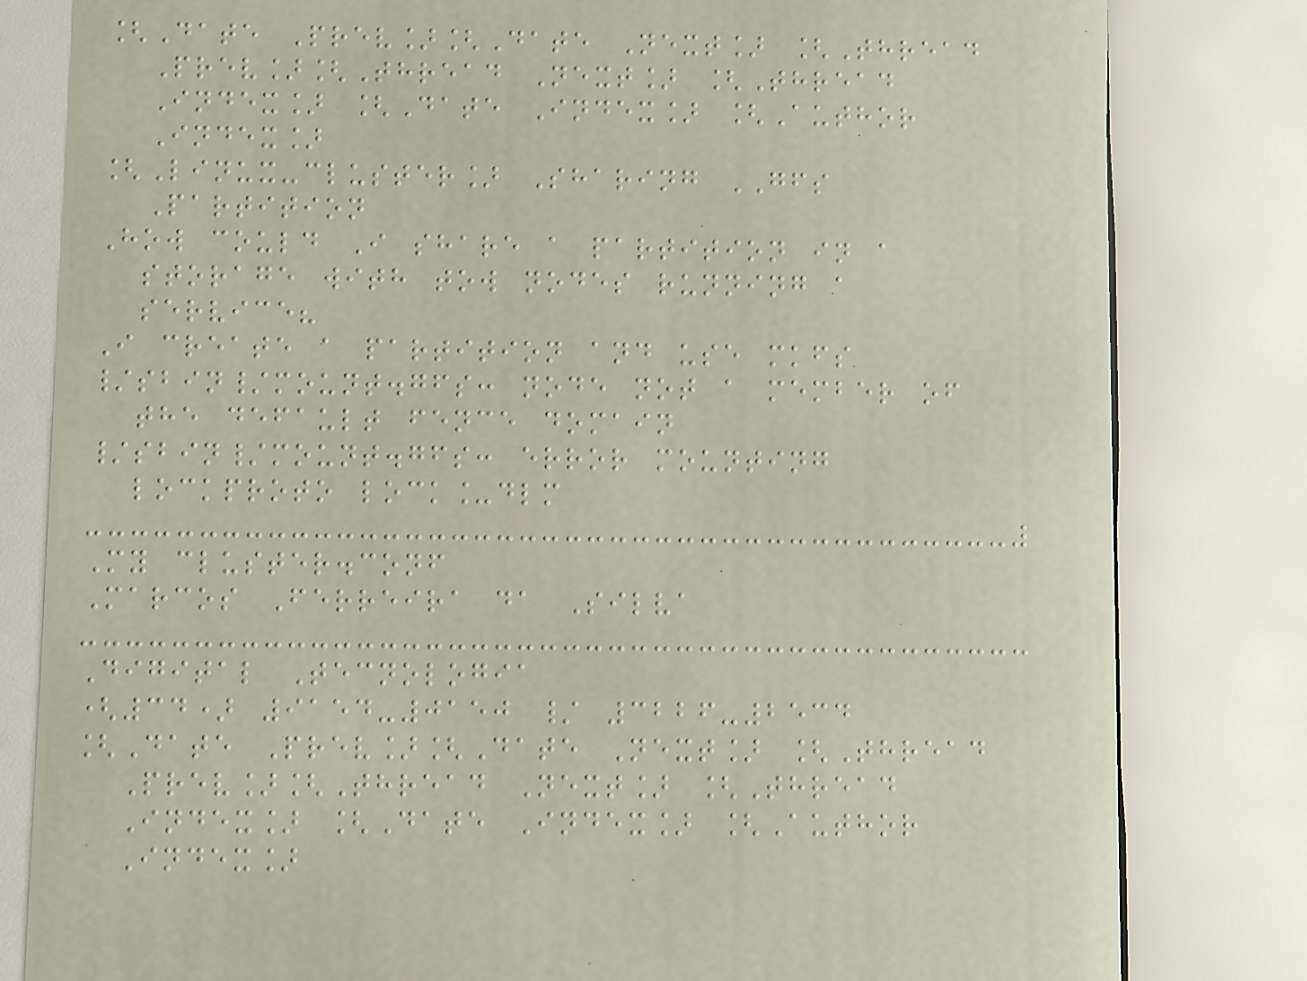[Date Prev][Date Next] [Thread
Prev][Thread Next] [Thread
Index] [Date Index] [Author
Index]
[Linux-cluster] Sharing GFS
Partition
How could I share a partition in a
storage with tow nodes running a
service?
I create a partition and use mkfs
/sbin/mount.gfs: node not a member of
the default fence domain
/sbin/mount.gfs: error mounting
lockproto lock_dlm
My cluster.conf
Marcos Ferreira da Silva
Digital Tecnologia
(34) 9154-0150 / 3226-2534
[Date Prev][Date Next] [Thread
Prev][Thread Next] [Thread
Index] [Date Index] [Author
Index]
